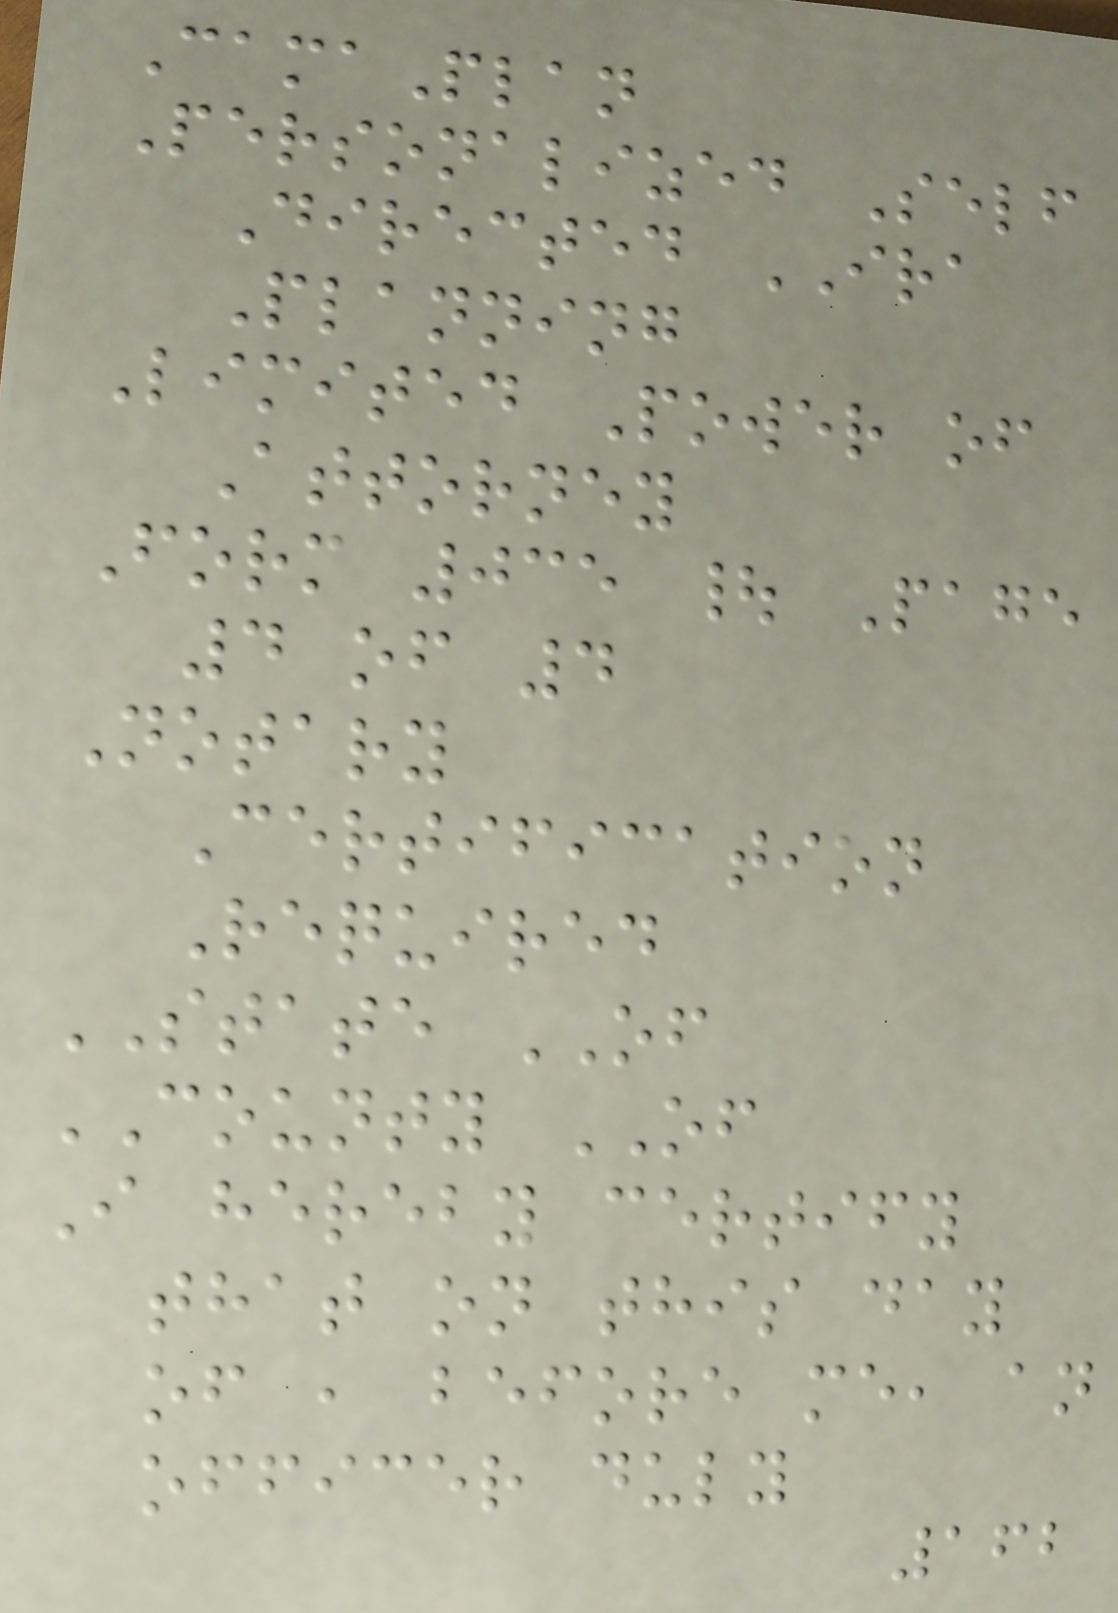CamaPlan
Personalized Self
Directed IRA
Planning
Limited Power of
Attorney
Form 035 | Page
4 of 4
Notary
Certification
Required
STATE OF
COUNTY OF
I hereby certify
that on this day
of , before me, an
officer duly
162
